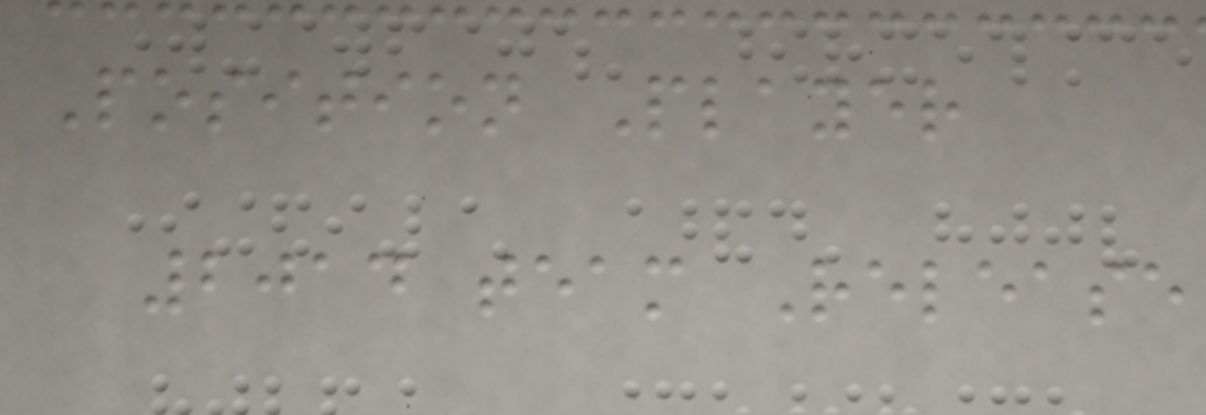Position Player
2014 team Release
